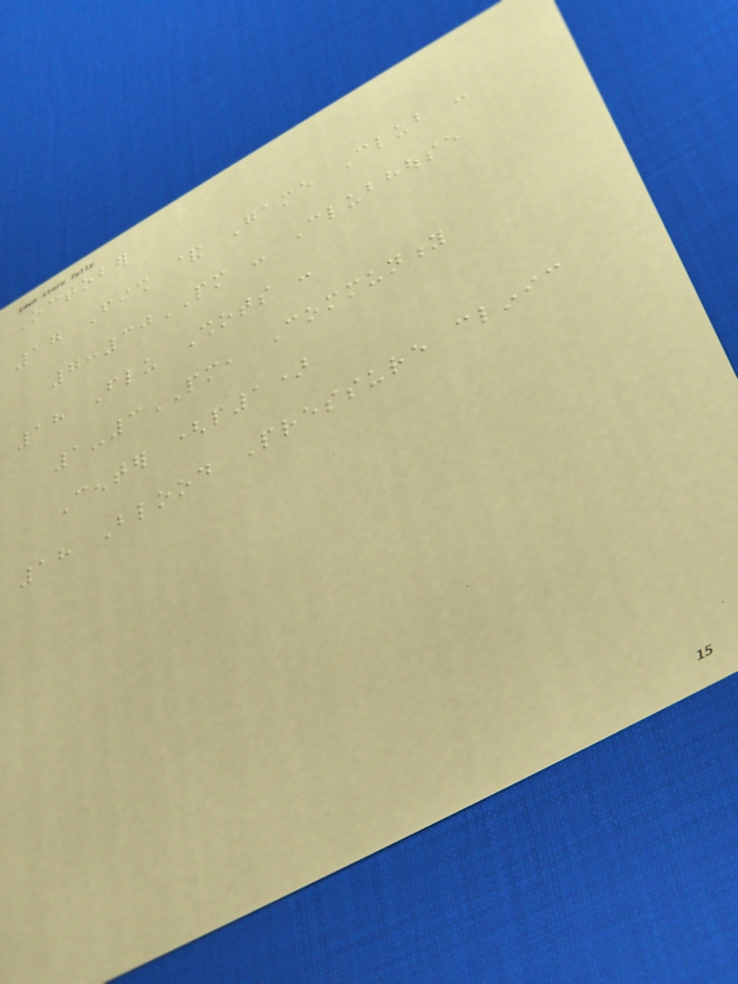October
17 Fish & Game Club -
7:30PM - Clubhouse
18 Flu Shots -
1-3PM, Community
Center (p1)
18 Blood Pressure clinic
